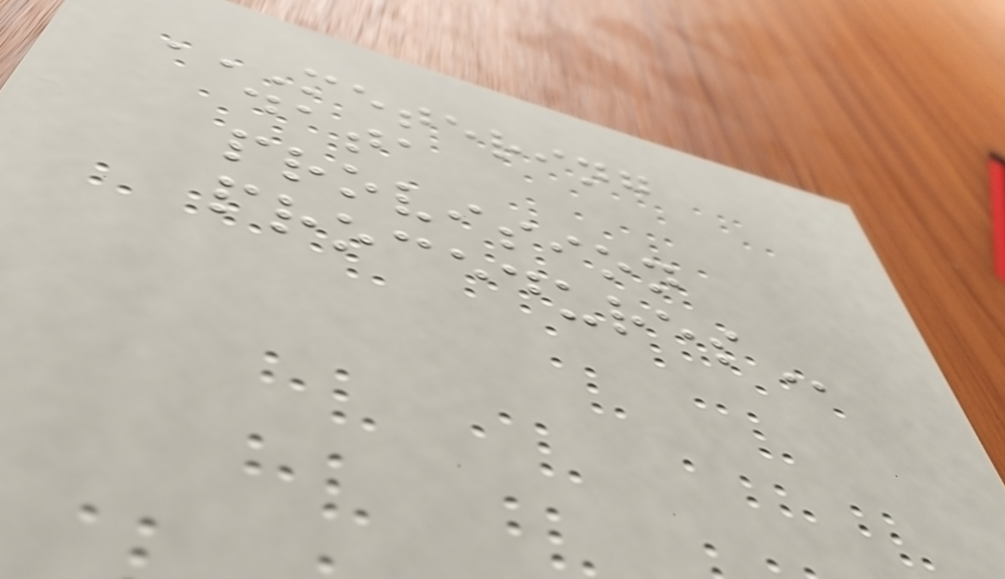METERING
DATA
PROVISION
PROCEDURES
